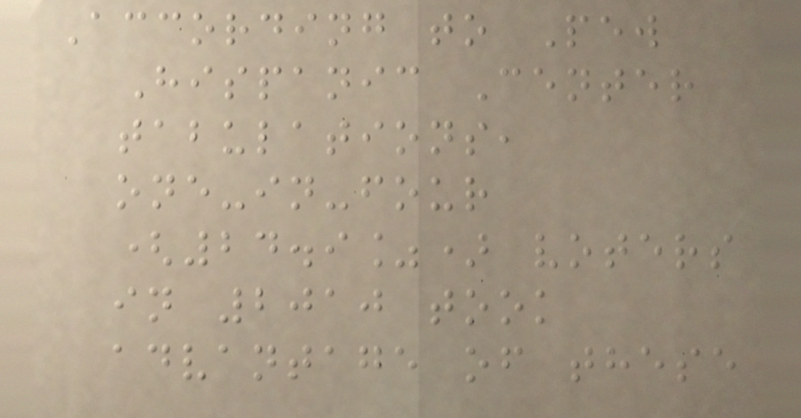According to Pew
Hispanic Center
tabulations,
one-in-four
(24.9%) voters
in 2010 took
advantage of these
